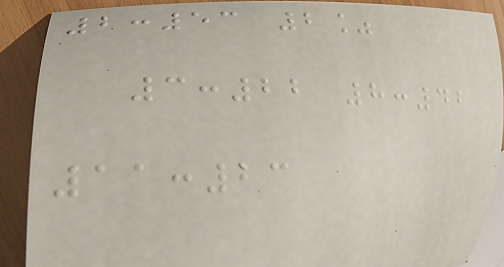2:53 2%
3:22 8:42
11:23
